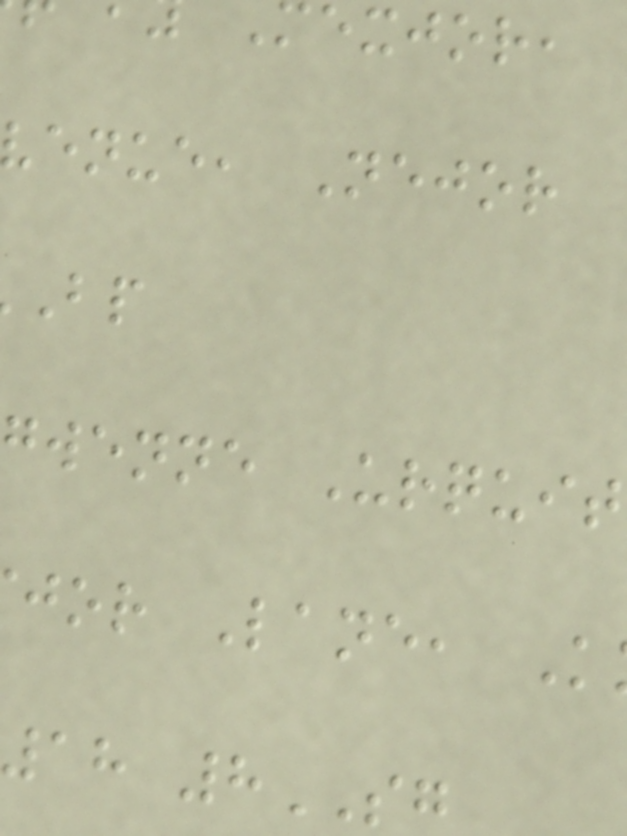enue, Nejor
wenne Urquit
jor Lane, K
ah 8SG
